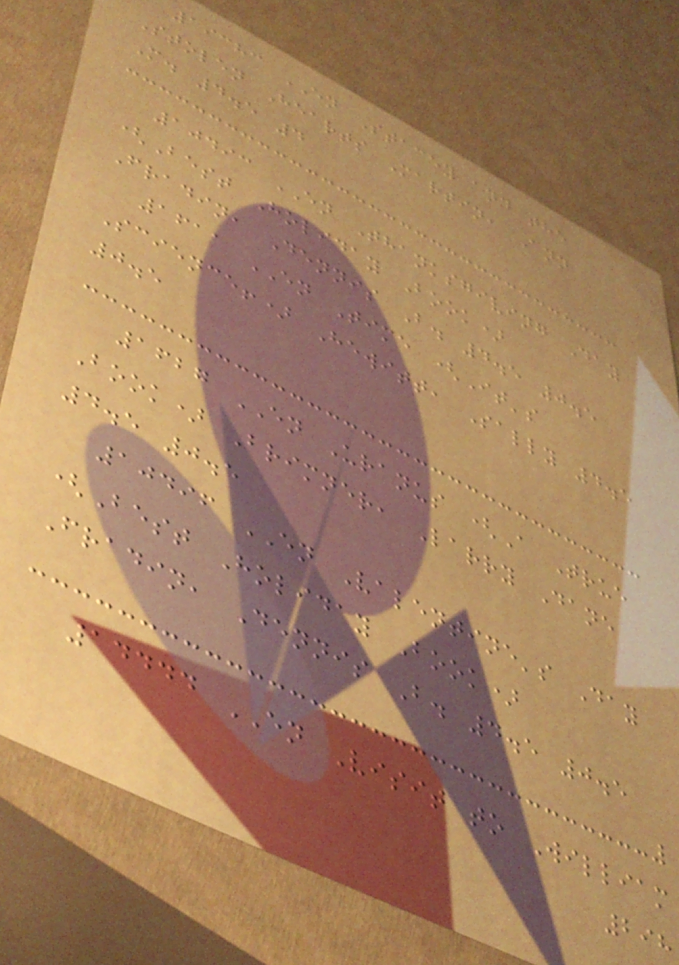19383 EN Stacey and the
Stolen Hearts Martin, Ann
M. 4.5 4
10493 EN Thanksgiving Day
(Best Holiday Book)
Fradin, Dennis B. 4.5 0.5
1611 EN Time (It's
Science!) Hewitt, Sally 4.5
0.5
1627 EN Uranus (A True
Book) Brimner, Larry Dane
4.5 0.5
10496 EN Valentine's Day
(Best Holiday Book)
Fradin, Dennis B. 4.5 0.5
14444 EN Visit to William
298
